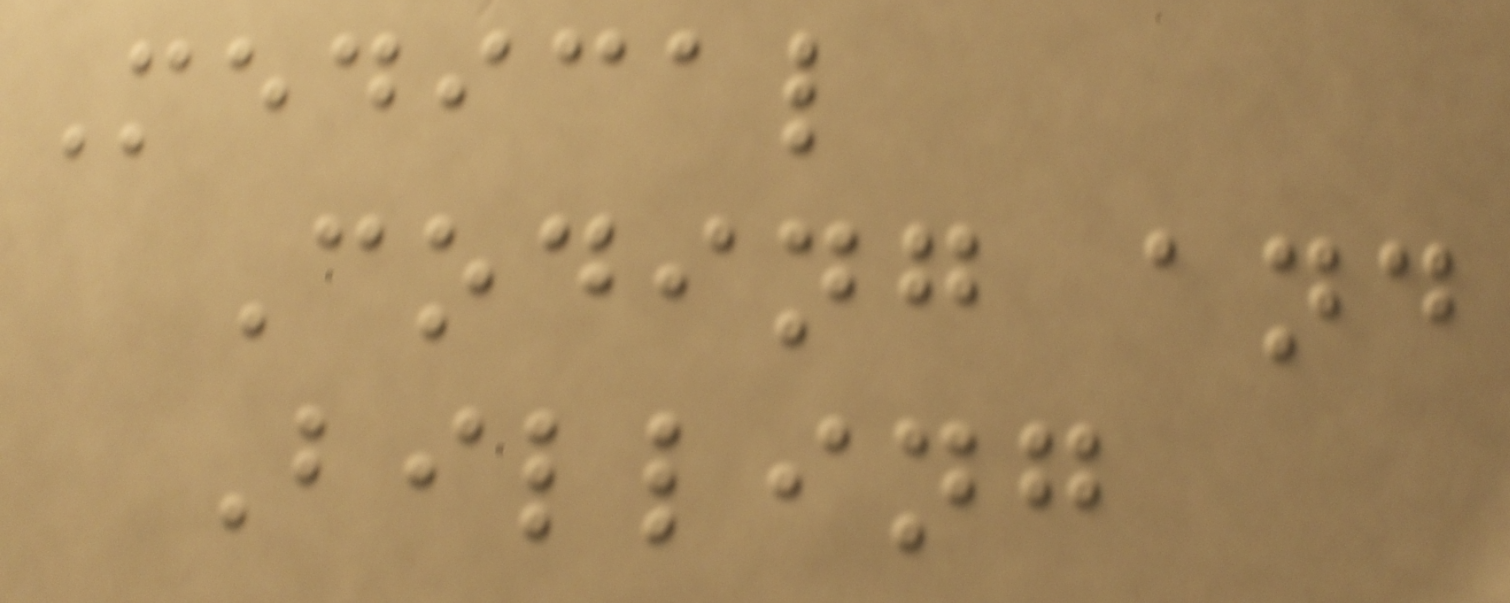Medical
Coding and
Billing
